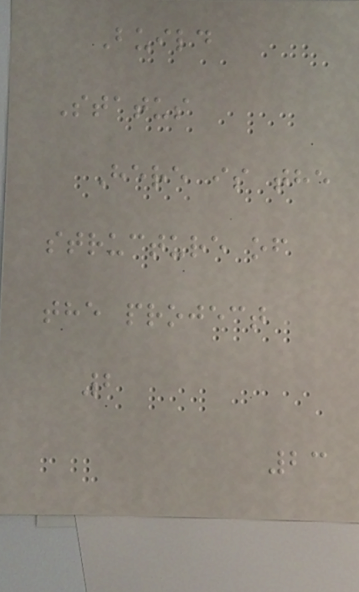Build
Status
Here is the
structure of
the project
2
23
